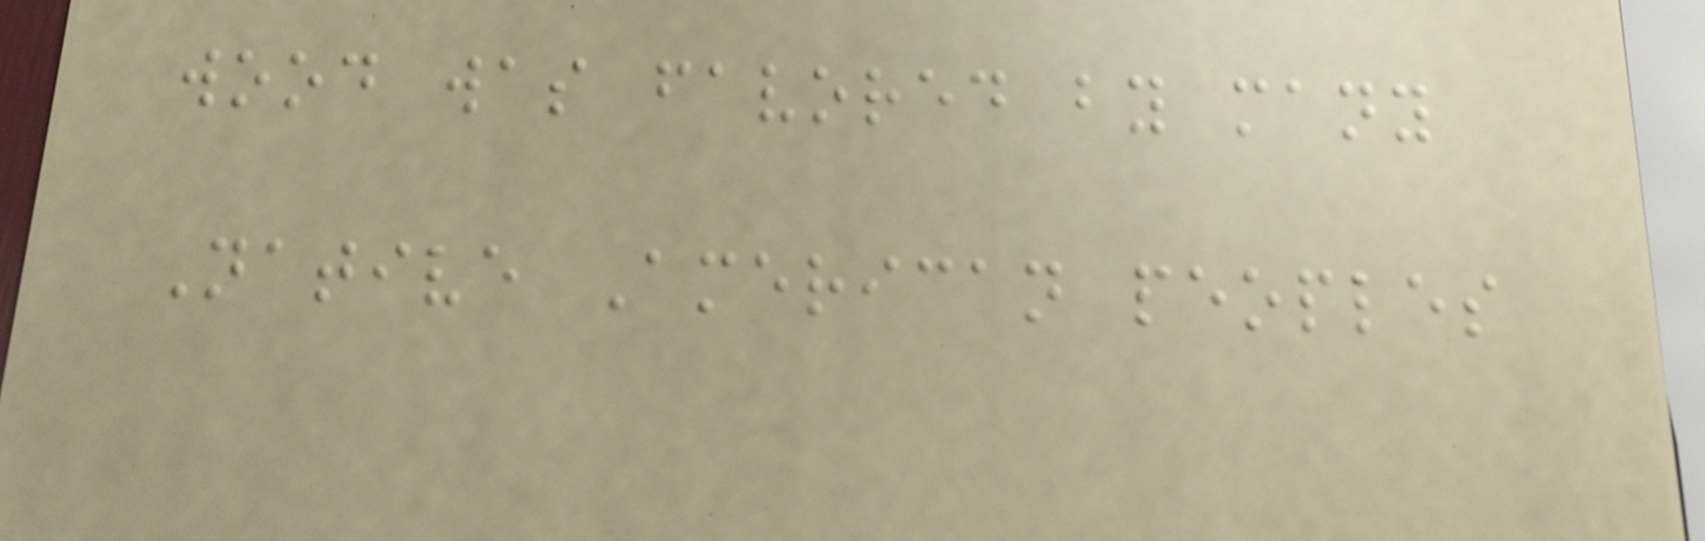wood was favored by many
Native American peoples
